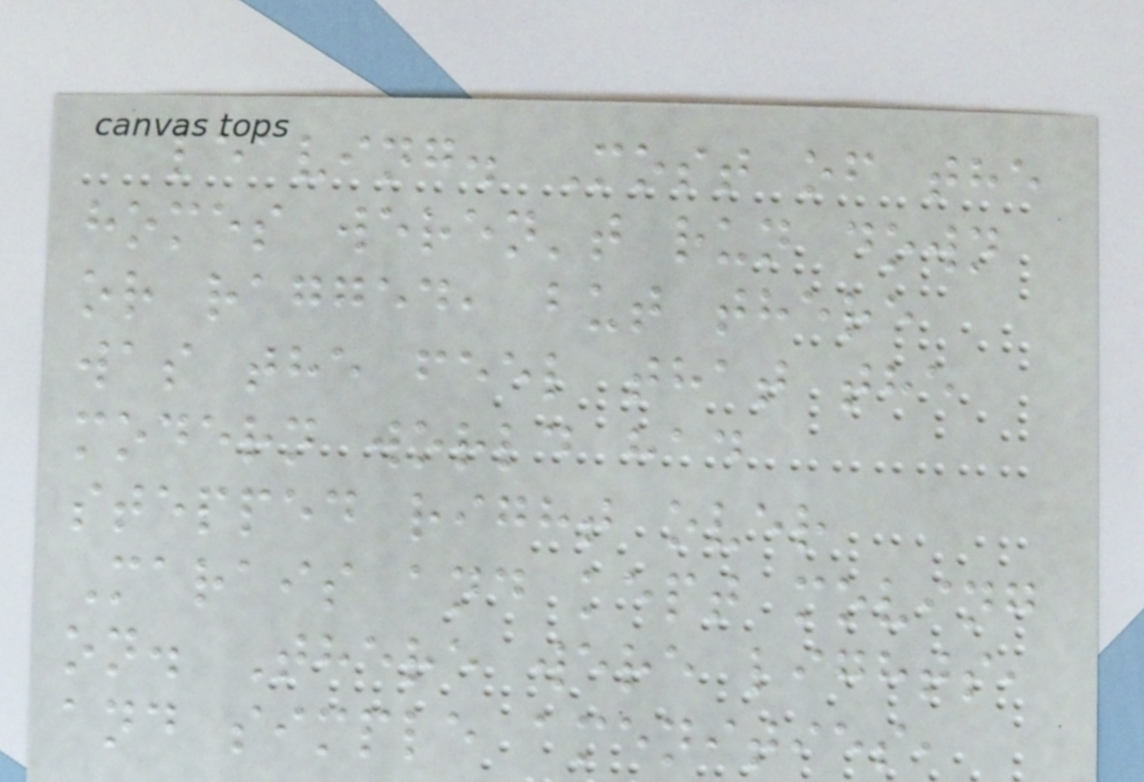leaving. Most of the
homes weren't run down
or ragged, but there
was the feel that the
modern world had
stepped right over
Marais and kept moving
on. There were lights,
and simple amenities,
